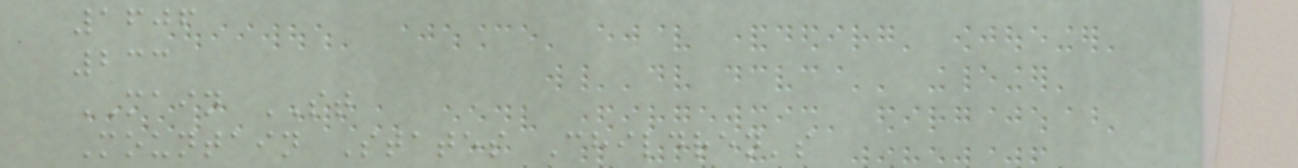1606
233
MAIN ST
Mountain States Children's
